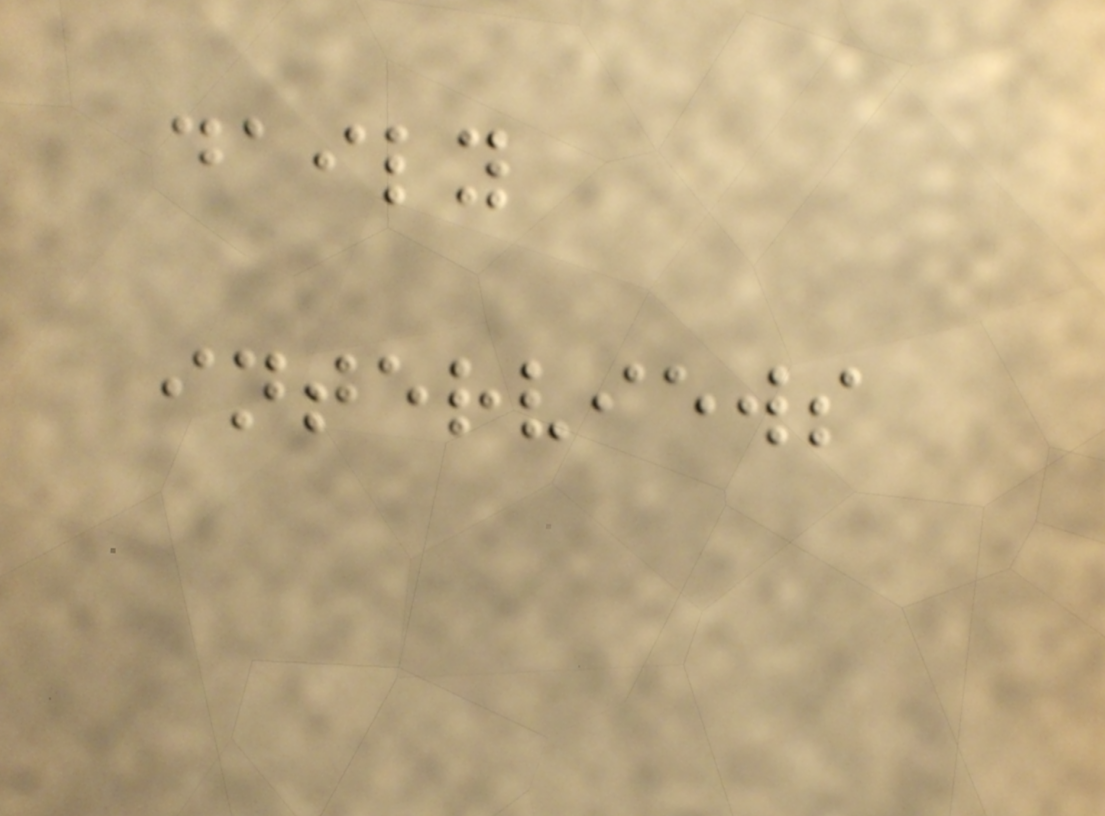daily
interviews
